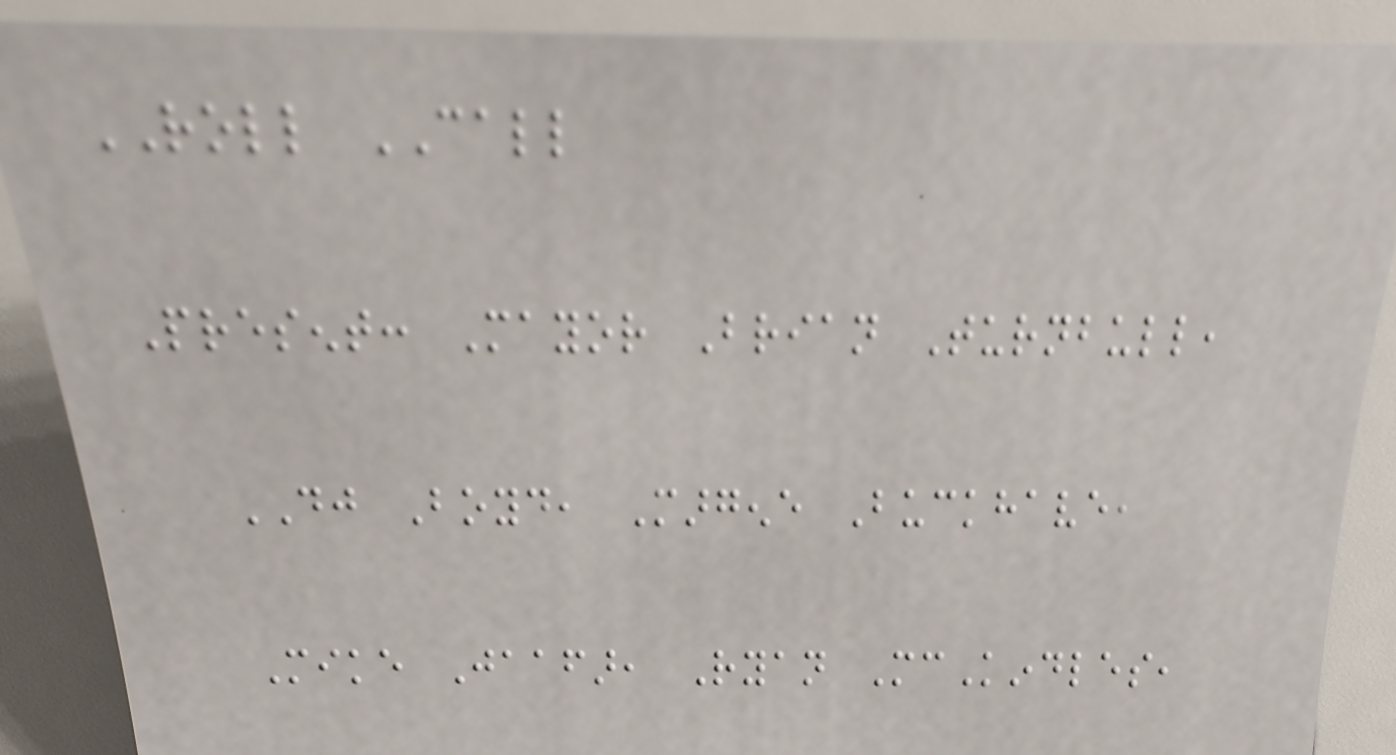ROLL CALL
Present: Mayor Brian Turnbull,
DJ Boyd, Margene Buckhave,
Mike Jaafar, Ryan McKindles,
